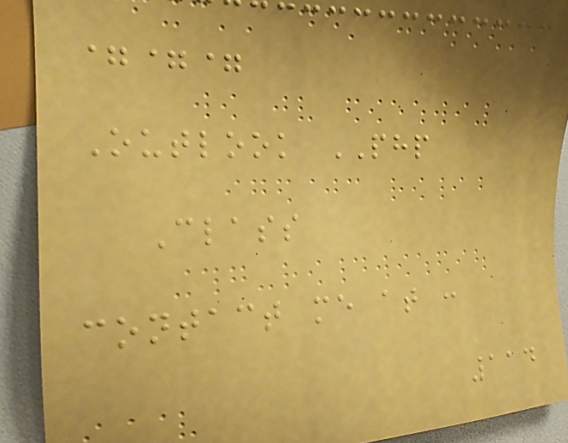===
Outlook PHP
Class
contact me at :
114
